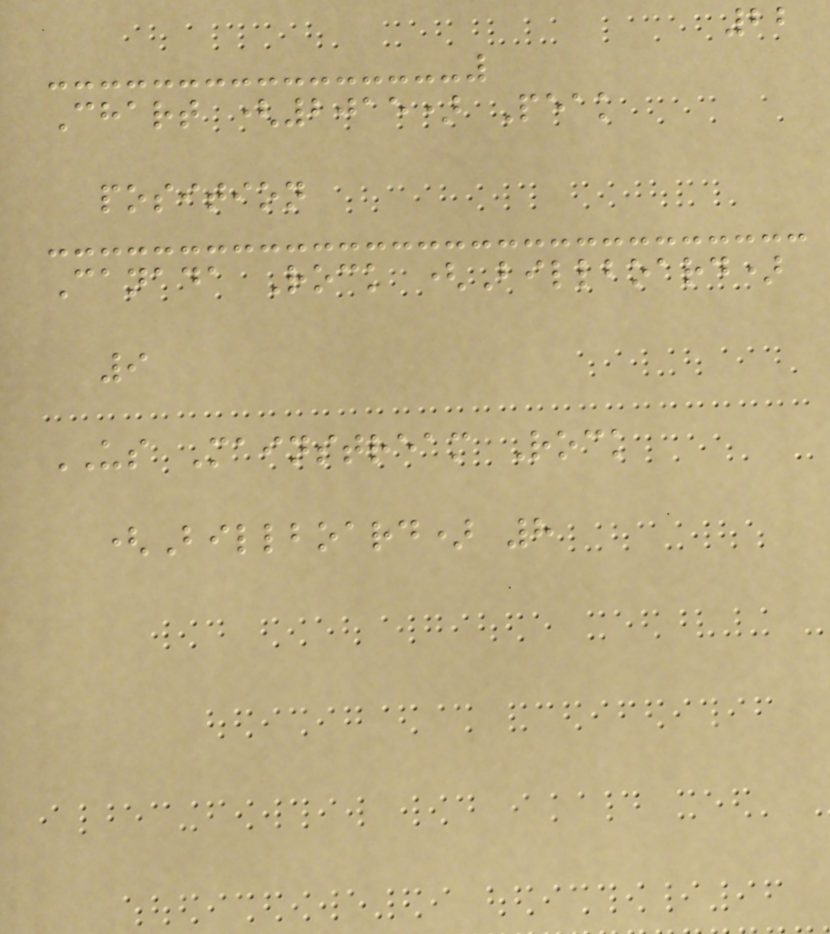22
Chart (2015) Peak
position
Canada Rock (Billboard)
9
US Mainstream Rock
(Billboard) 8
